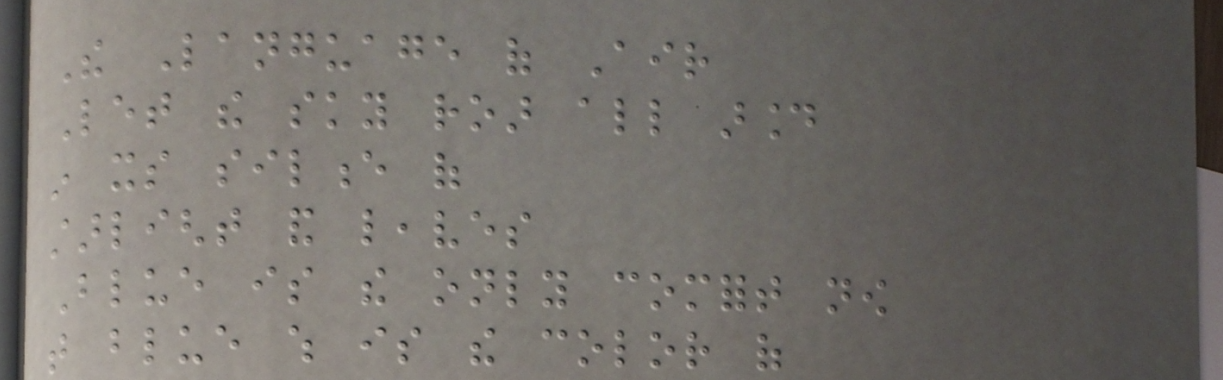The Language of Air
Let the sky roar all around
in its silence of
starlight and leaves
Blue is the only comfort now
that blue which is the color of
